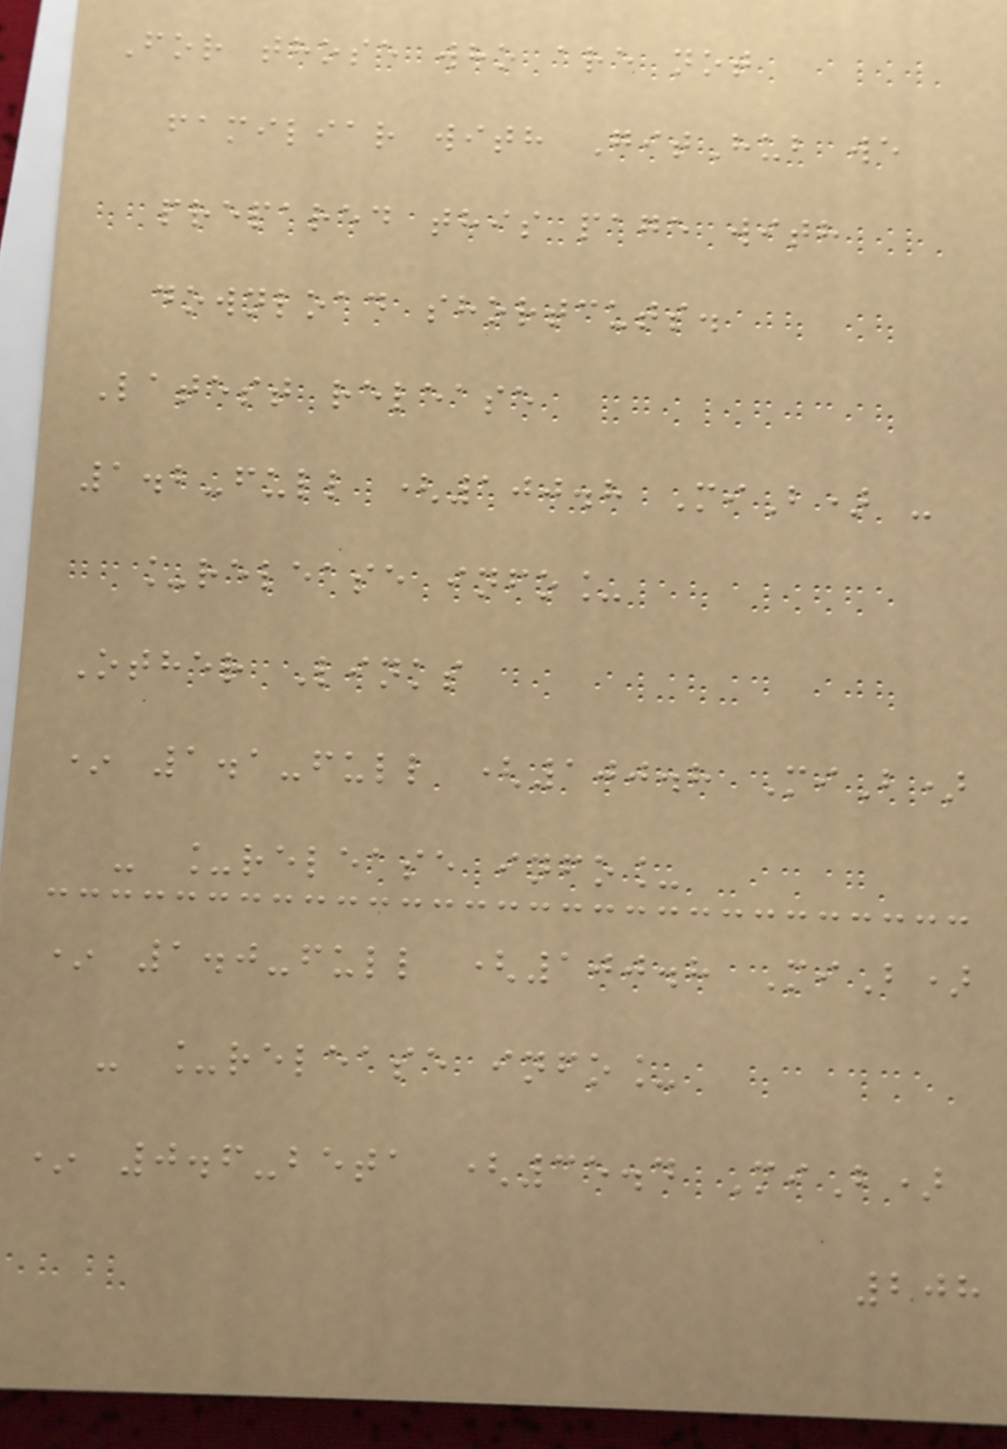For those who are not
familiar with GitHub we
prepared this page with
download shortcuts.
Latest release
1.2-full (100.8 MiB) -
_release info_
Other Links
* 1.1-full (100.8 MiB)
- _release info_
* 1.0-full (100.8 MiB)
- _release info_
* 0.6-beta (35.4 MiB)
208
